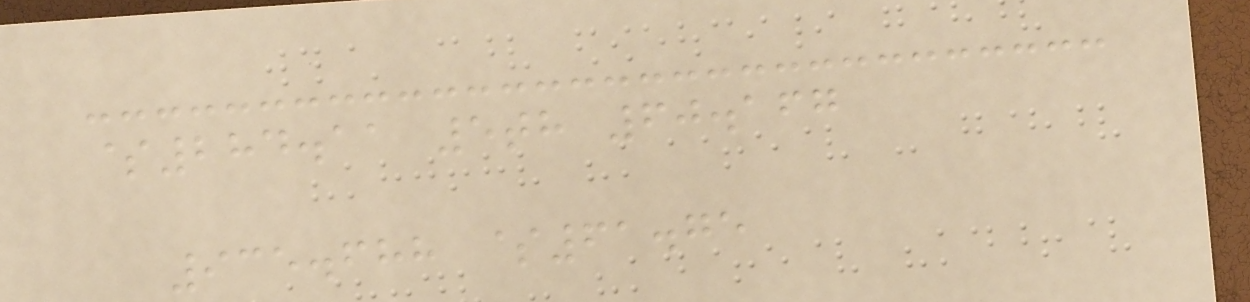$284.11 5th 60.167
935.688 $61.75
